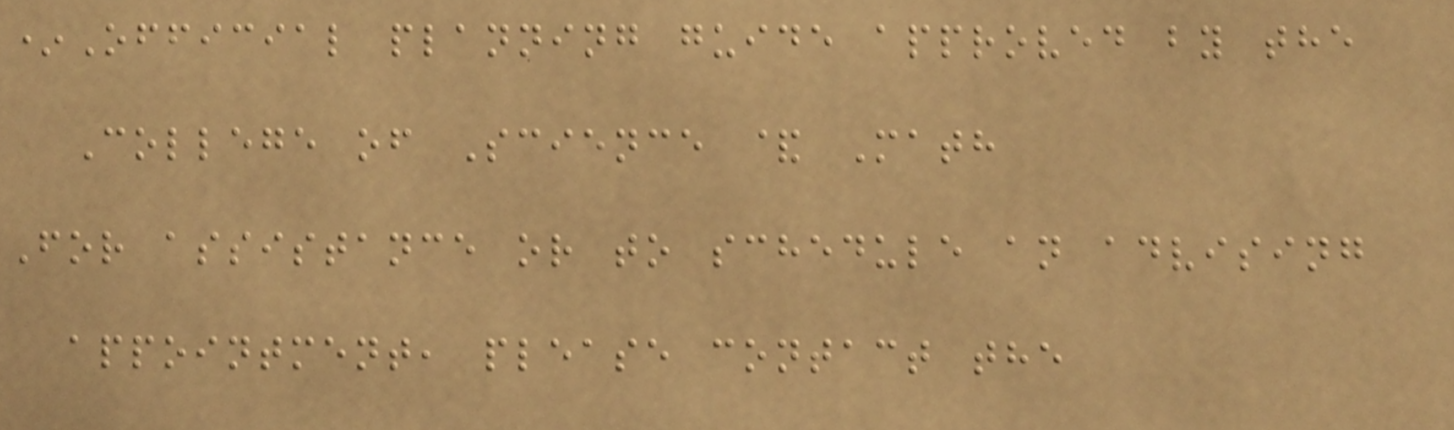*Official planning guide approved by the
College of Science & Math
For assistance or to schedule an advising
appointment, please contact the
